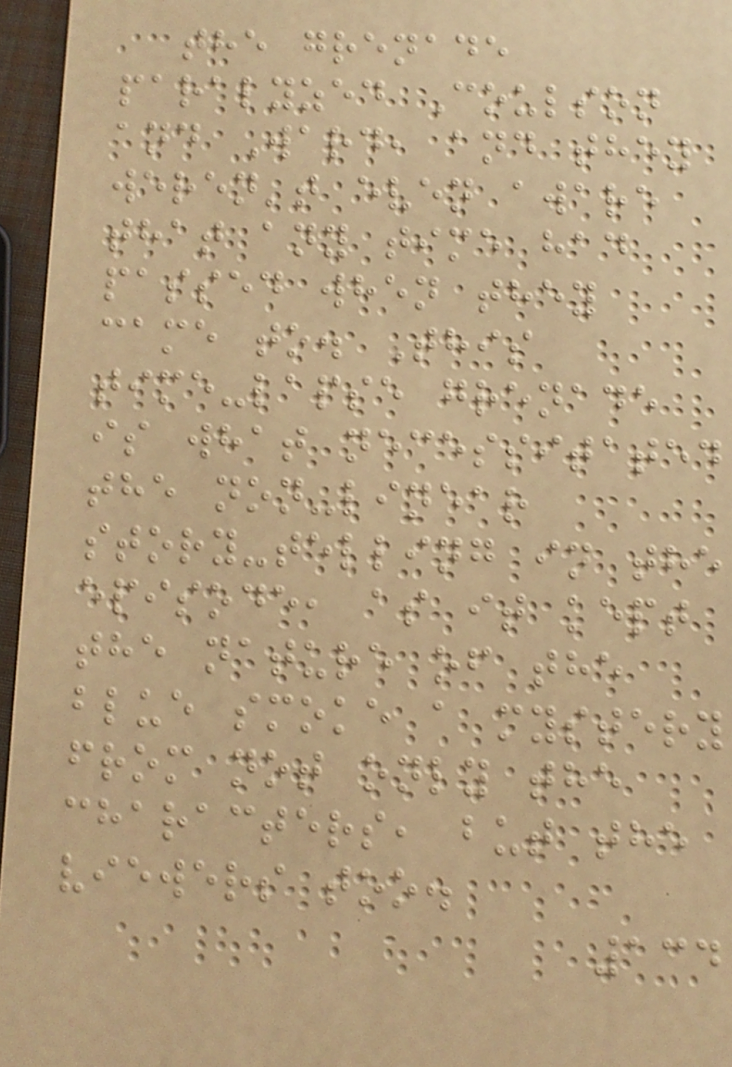the grenade
paralyzed Coulson
and Ward, and they
weren't even aware
that any time had
passed when they
came to. This
time-lapse grenade
is what necessitated
the non-linear
story-telling in the
episode, as it kept
the nature of the
blue smoke a mystery
from not only the
characters, but the
viewers too.
134
